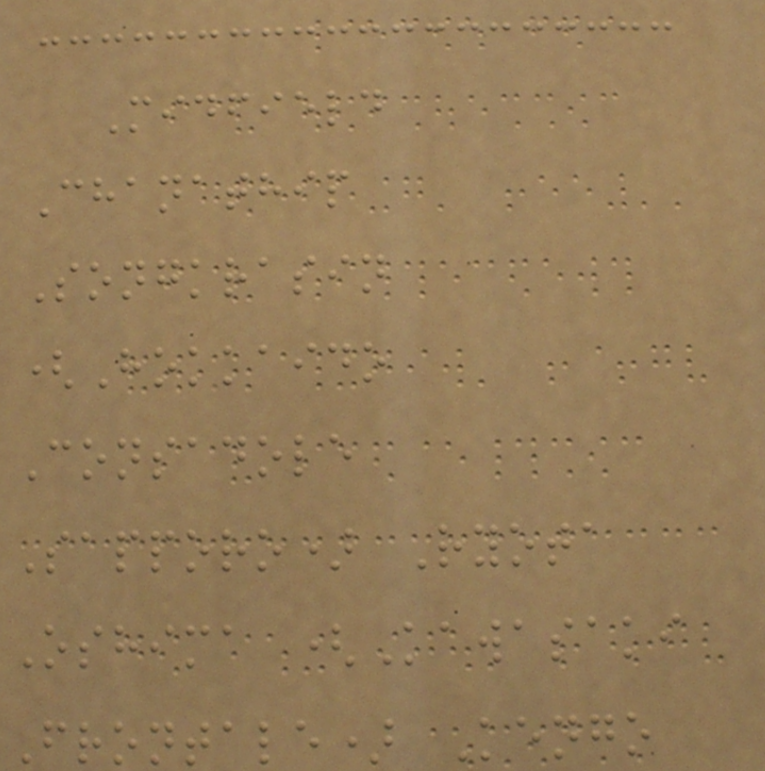Midfield
Chanathip
Songkrasin
(Hokkaido
Consadole
Sapporo) Ryota
Oshima (Kawasaki
Frontale) Kengo
